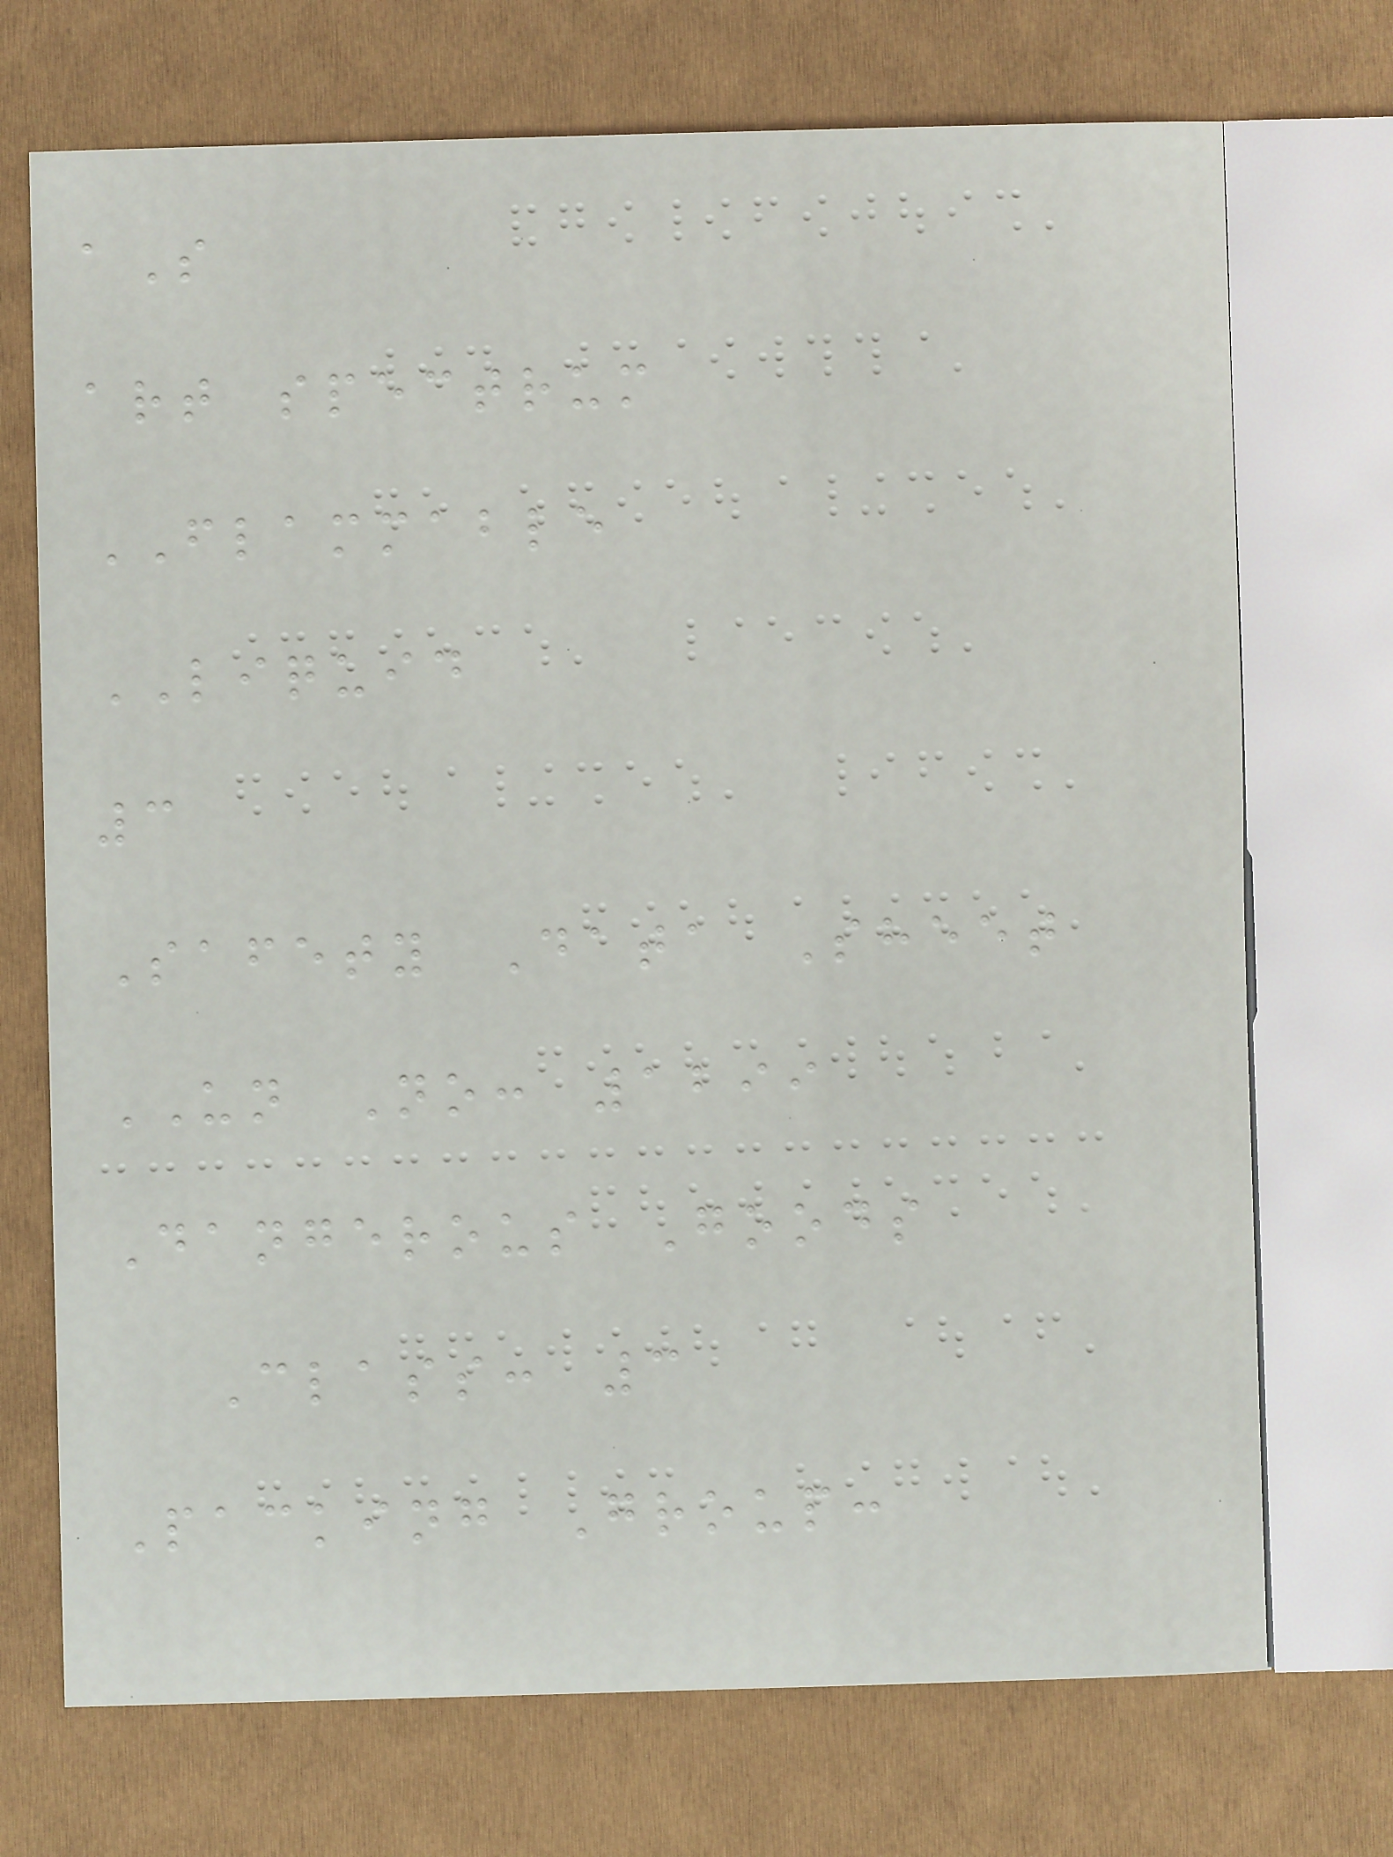aS
art spectrum
FLAMMABLE
LIQUID
3
Safety Data Sheet
UN No: 1299
Dangerous Goods
Class: 3
Packing Group:
